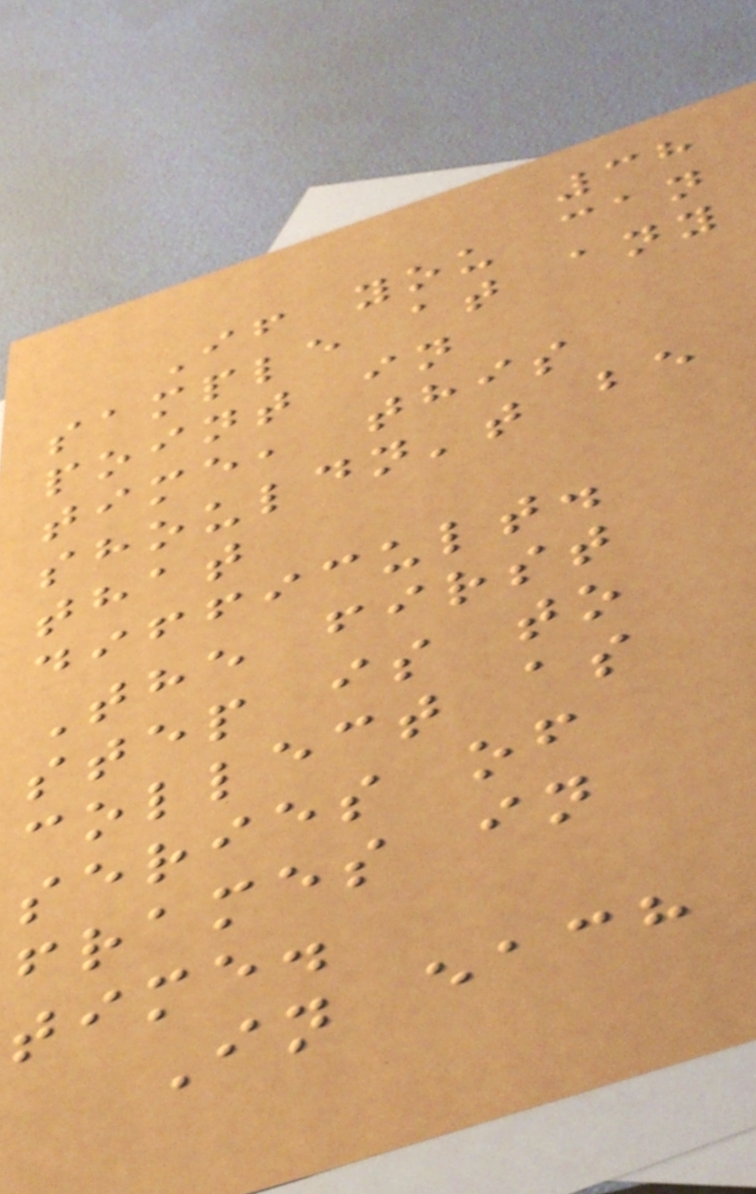38
If you can
sample at any
point in
time, this
shouldn't be
that
difficult.
The first
step is to
collect as
series of
frames in
time.
In each
